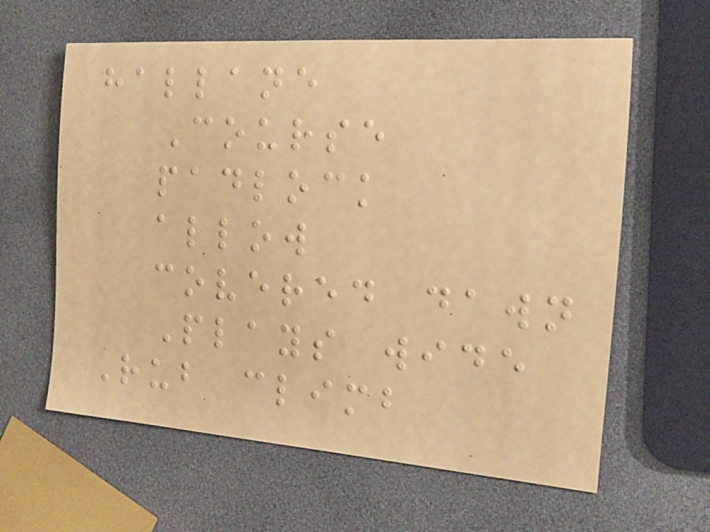hallane
Course
padlock
allow
covered dawn
Plays wide
Rub climb
